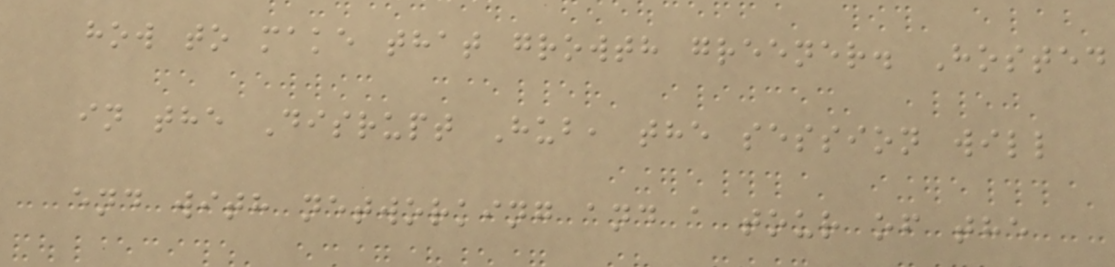how to make that growth greener. Hosted
in the Disrupt Hub, the session will
end with networking and a tour of the
